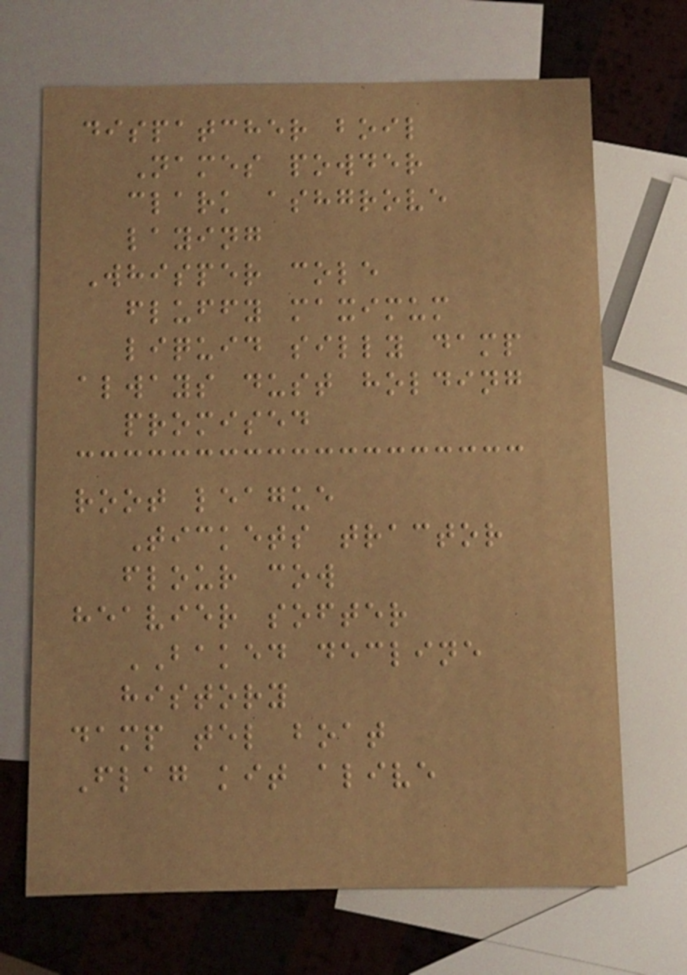dispatcher boil
Names powder
clark ashgrove
laying
Whisper cole
fluffy maximum
liquid silly damp
always dust holding
promised
root league
Tickets tractor
flour cow
heavier softer
BAKED decline
history
damp tel boat
Flag kit alive
